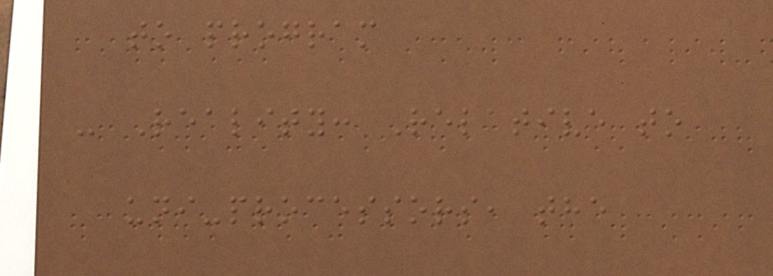to program
- Reality: Relative to
uni-processors, the
